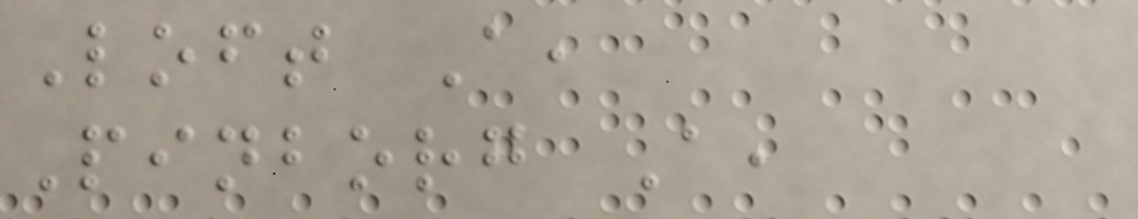Loft A,
Pinborg A,
